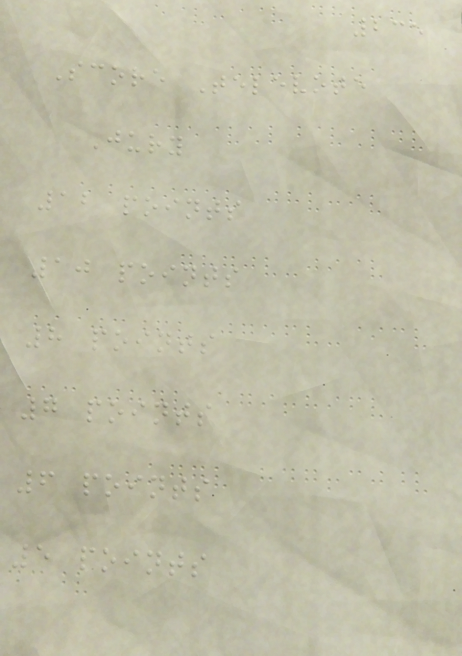235
Score Televote
Jury
12 points
10 points
8 points
7 points
6 points
5 points
